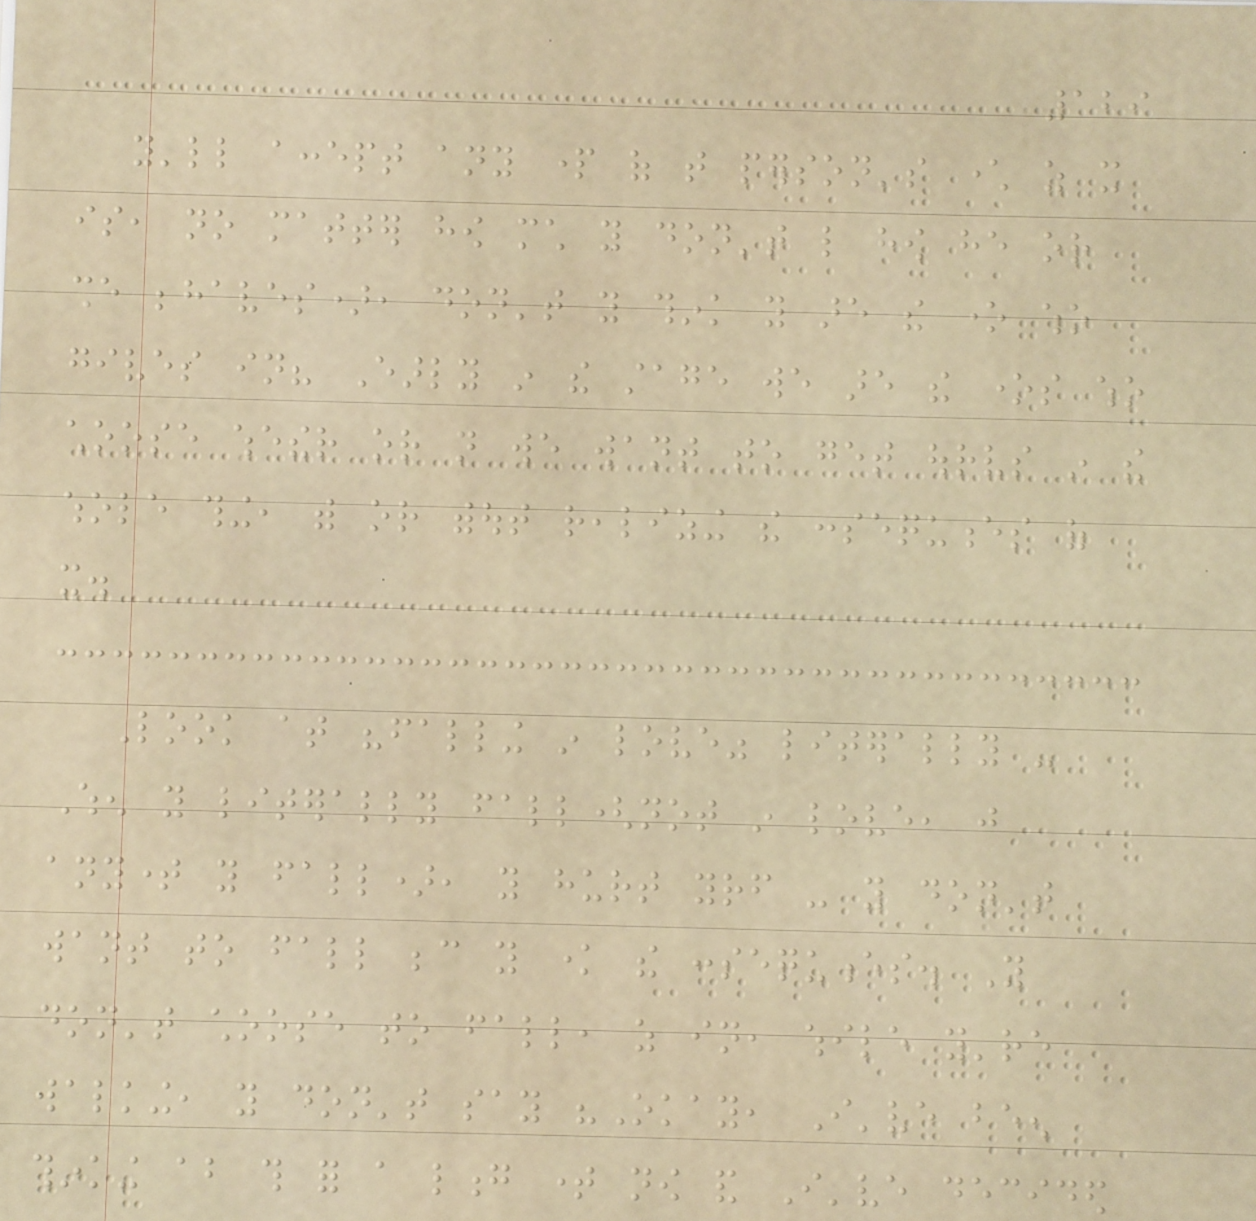129
you'll accept any part of that person's character as it
is, no matter how much you don't like how he or
she behaves), don't you think you are the one who
gives in? Early in the stage we are the ones who
choose whether or not we want to get ourselves in the
whole thing, with or without realizing the consequences of
it.
Look at "falling in love" literally -
When you literally fall(not in love, just
anytime you fall), you hurt yourself - you don't
want to fall because you know the consequences. You
don't choose to fall, as in, while you're
walking, you don't say "Okay, I've been
thinking about this for a long time now and I've decided
